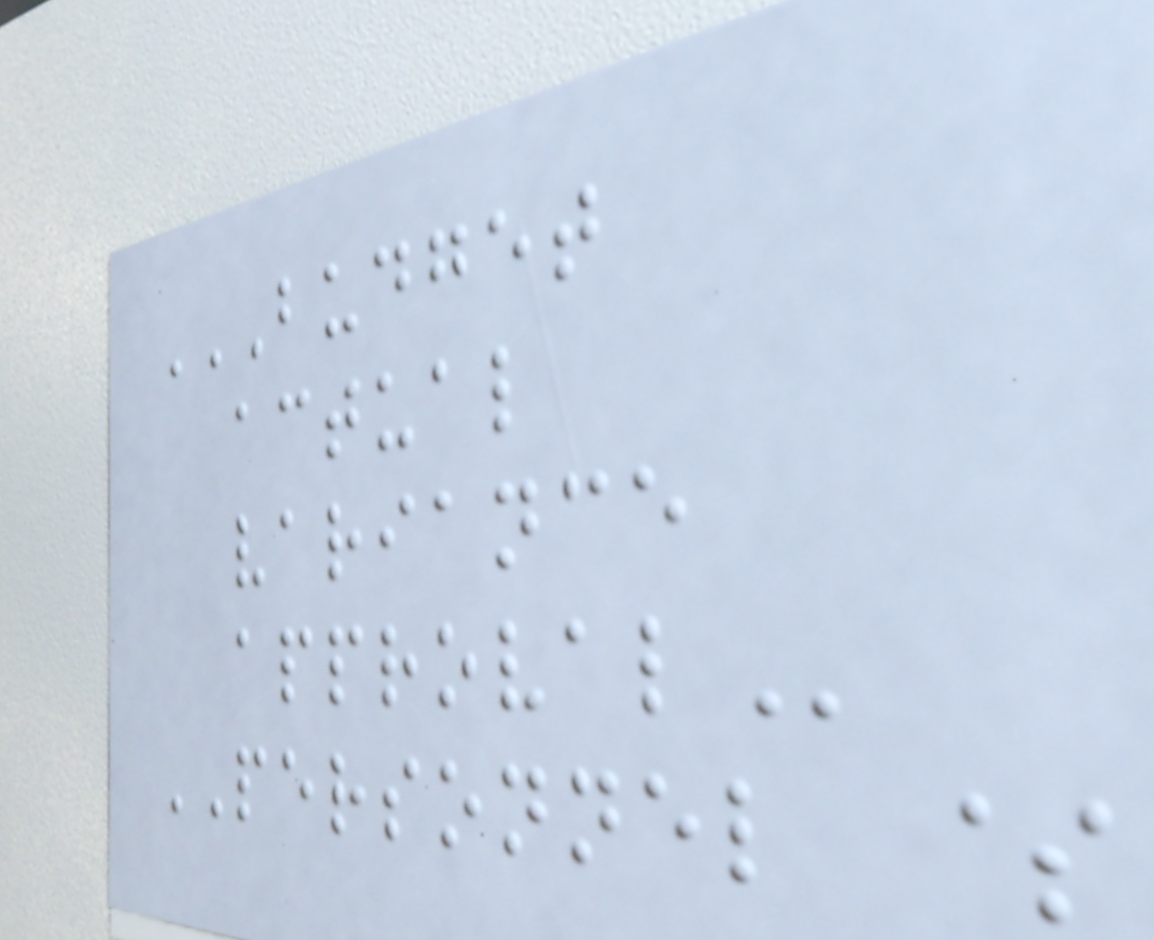BUDGET
ACTUAL
VARIANCE
APPROVAL
PERSONNEL $
